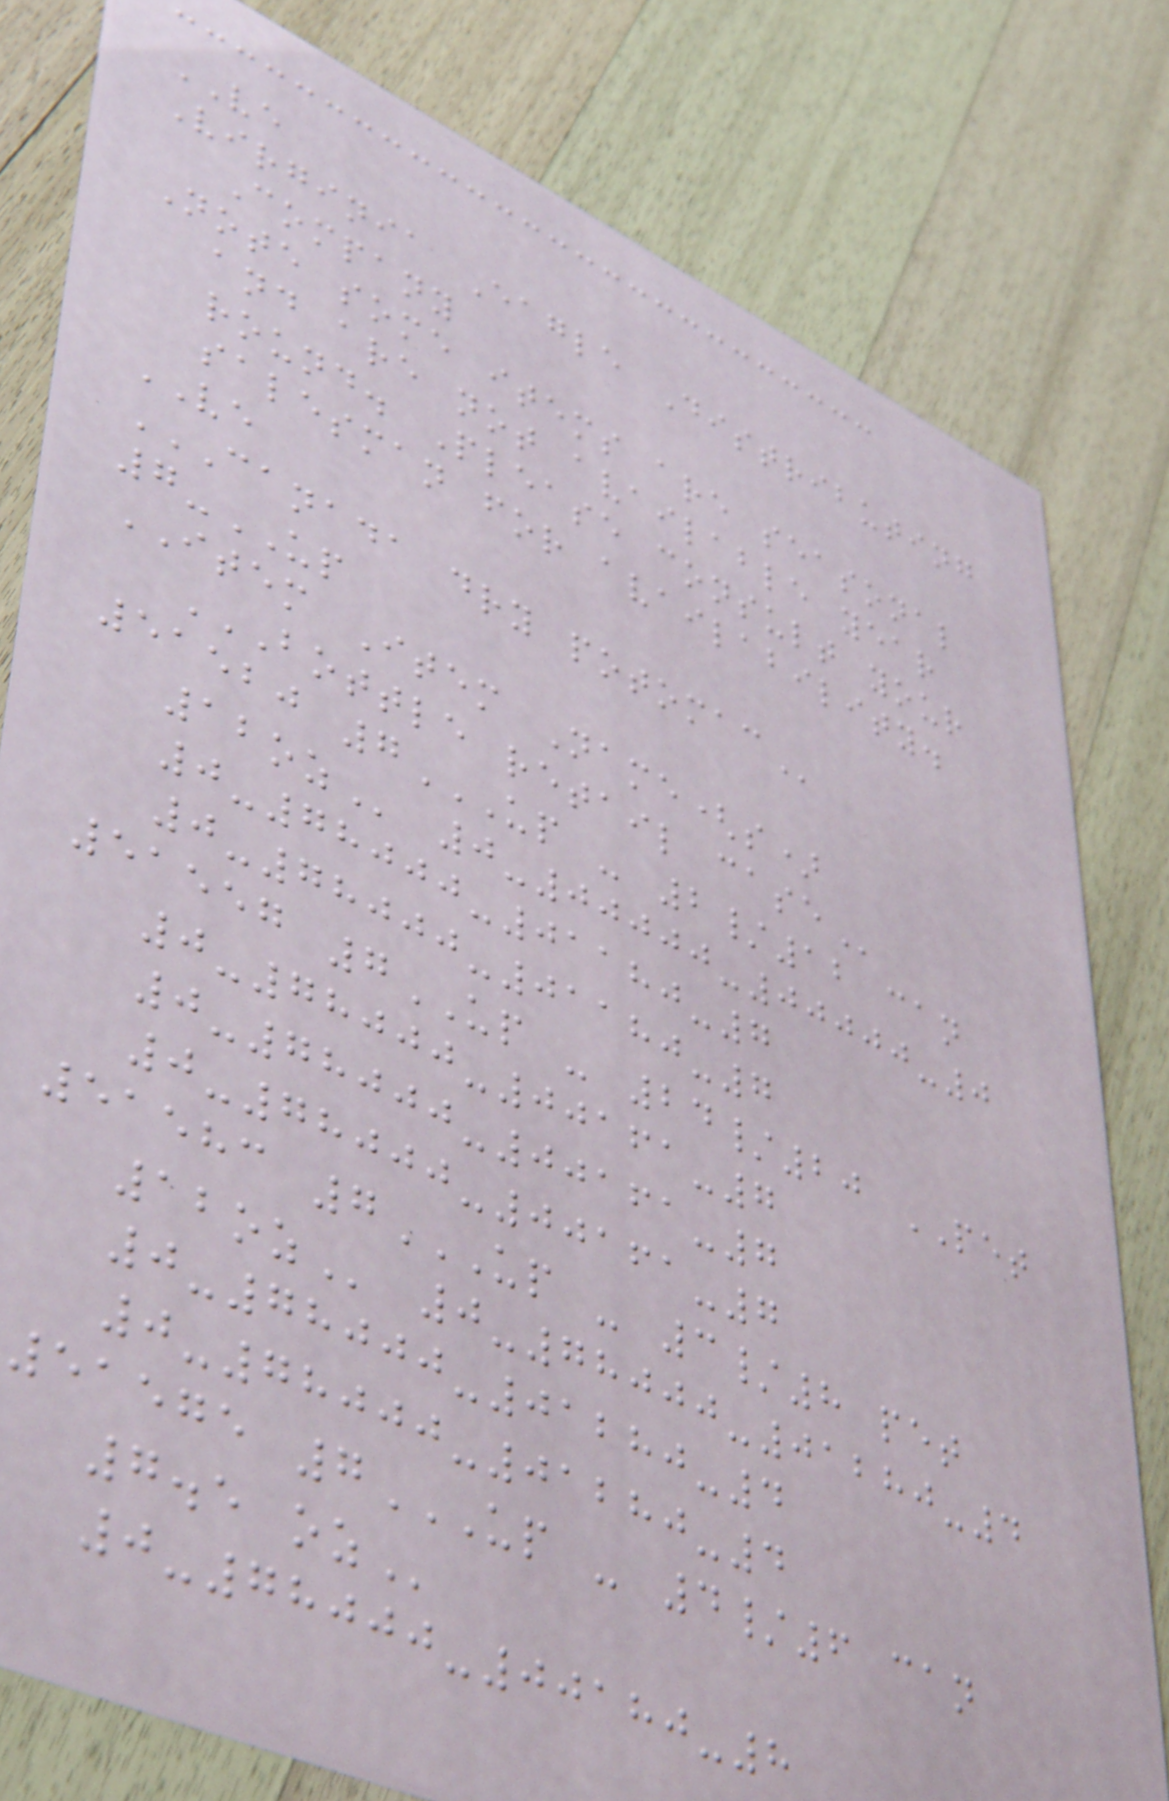VE
Virginia Eagle Distributing
Company
Note some items are seasonal
and are not available year
round. Please consult your
salesman for availability.
VE
CANADA DRY POTOMAC
7-UP
ITEM Item Name(s)
BOTTLE RETAIL CASE
51520 7UP - 2/12 CAN
12OZ 0-00000-00000-0
0-78000-01180-7
0-78000-01180-7
51557 7UP - 24/20 PET
0-78000-00161-7
0-78000-00161-7
0-78000-00161-7
51583 7UP - 3/8 PET
12OZ 0-78000-01280-4
0-78000-01280-4
0-78000-01280-4
51575 7UP - 4/6 CAN
7.5 OZ
0-78000-00180-8
